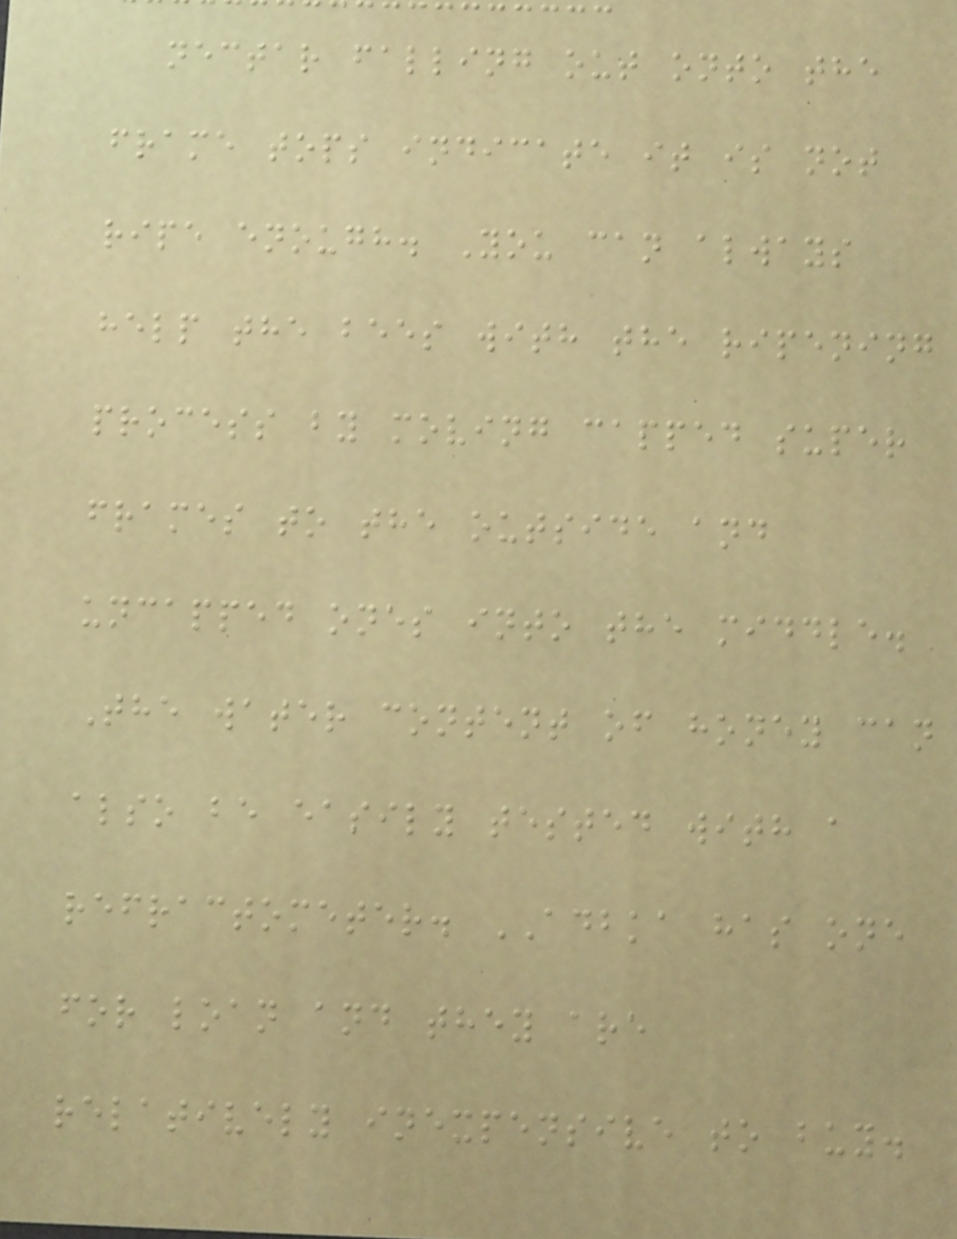nectar falling out onto the
frame tops indicate it is not
ripe enough. You can always
help the bees with the ripening
process by moving capped super
frames to the outside and
uncapped ones into the middle.
The water content of honey can
also be easily tested with a
refractometer. ADBKA has one
for loan and they are
relatively inexpensive to buy.
